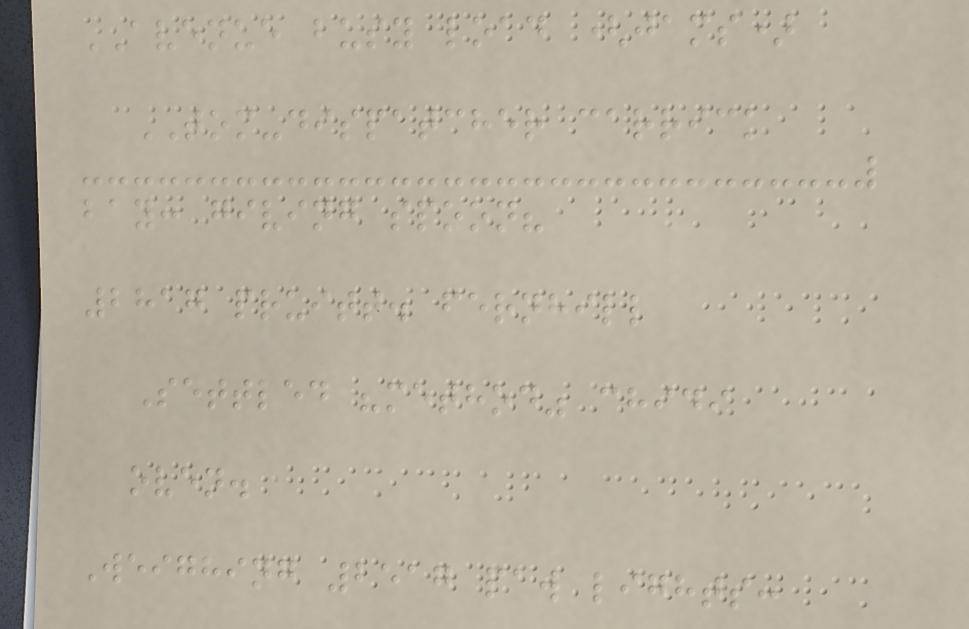AVENUE busy load (jams)
TOM-dispatcher carrick
bay: giving spoon?
2817 pruitt. fernhill
Settled "method" chidi
oven.
Weighing 2517 paw lights:
